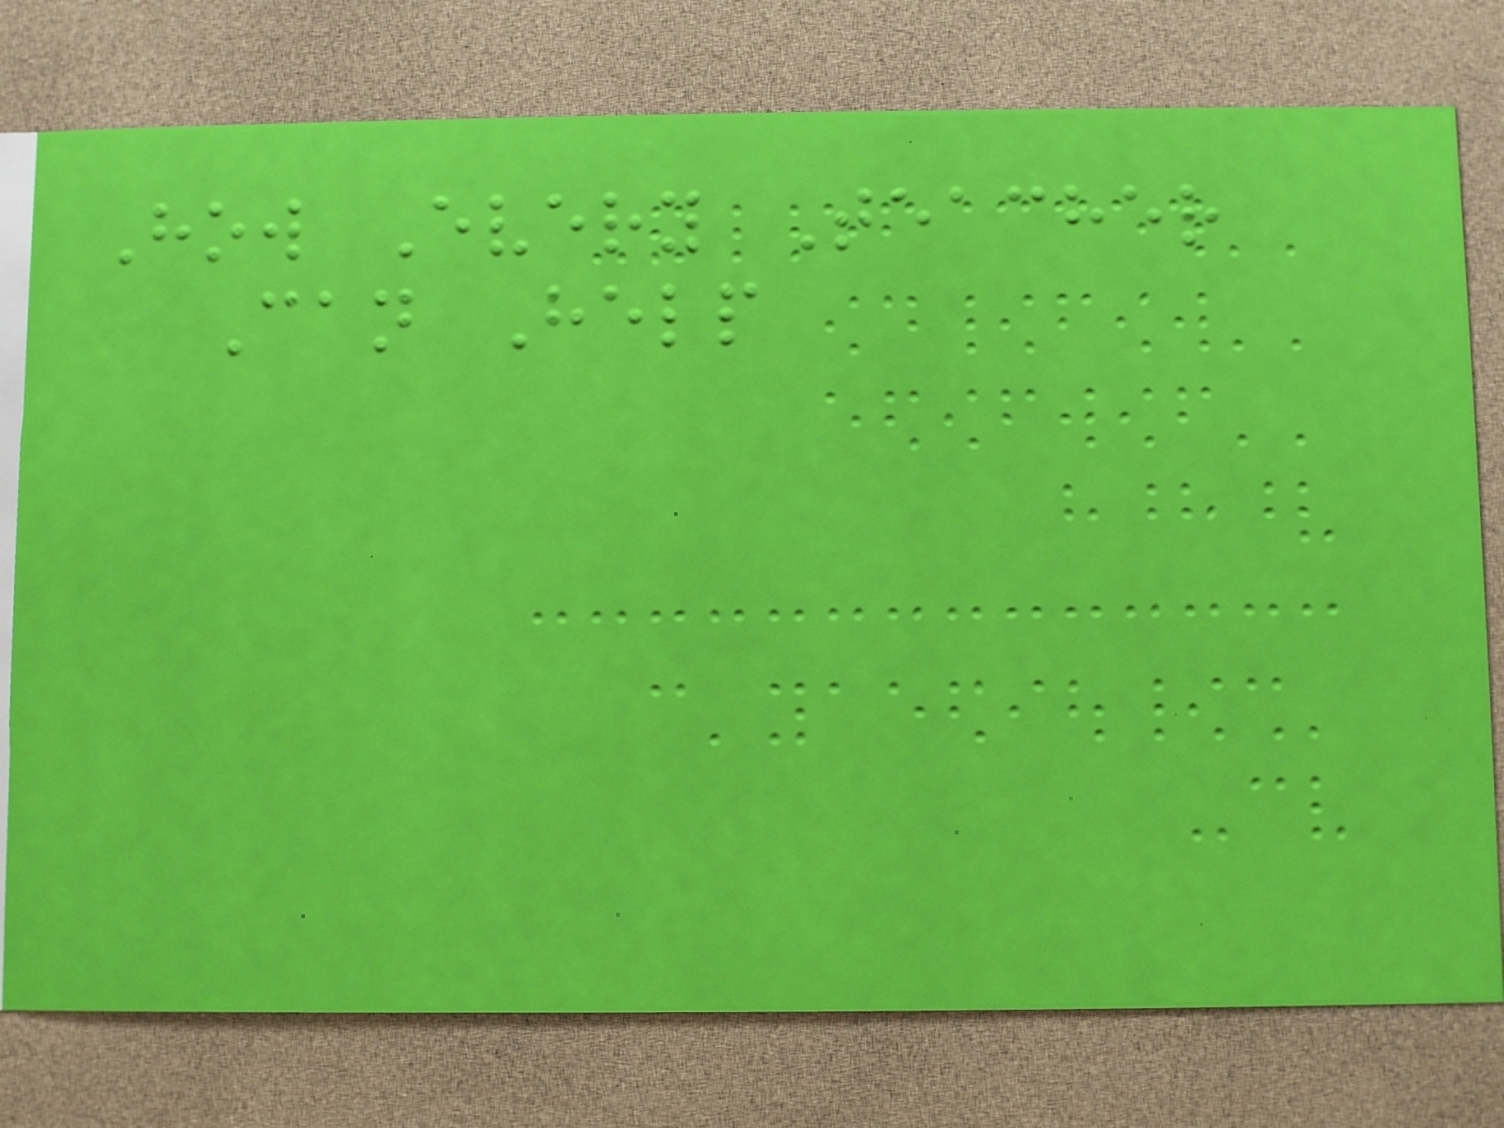How Every Teacher
Can Help
